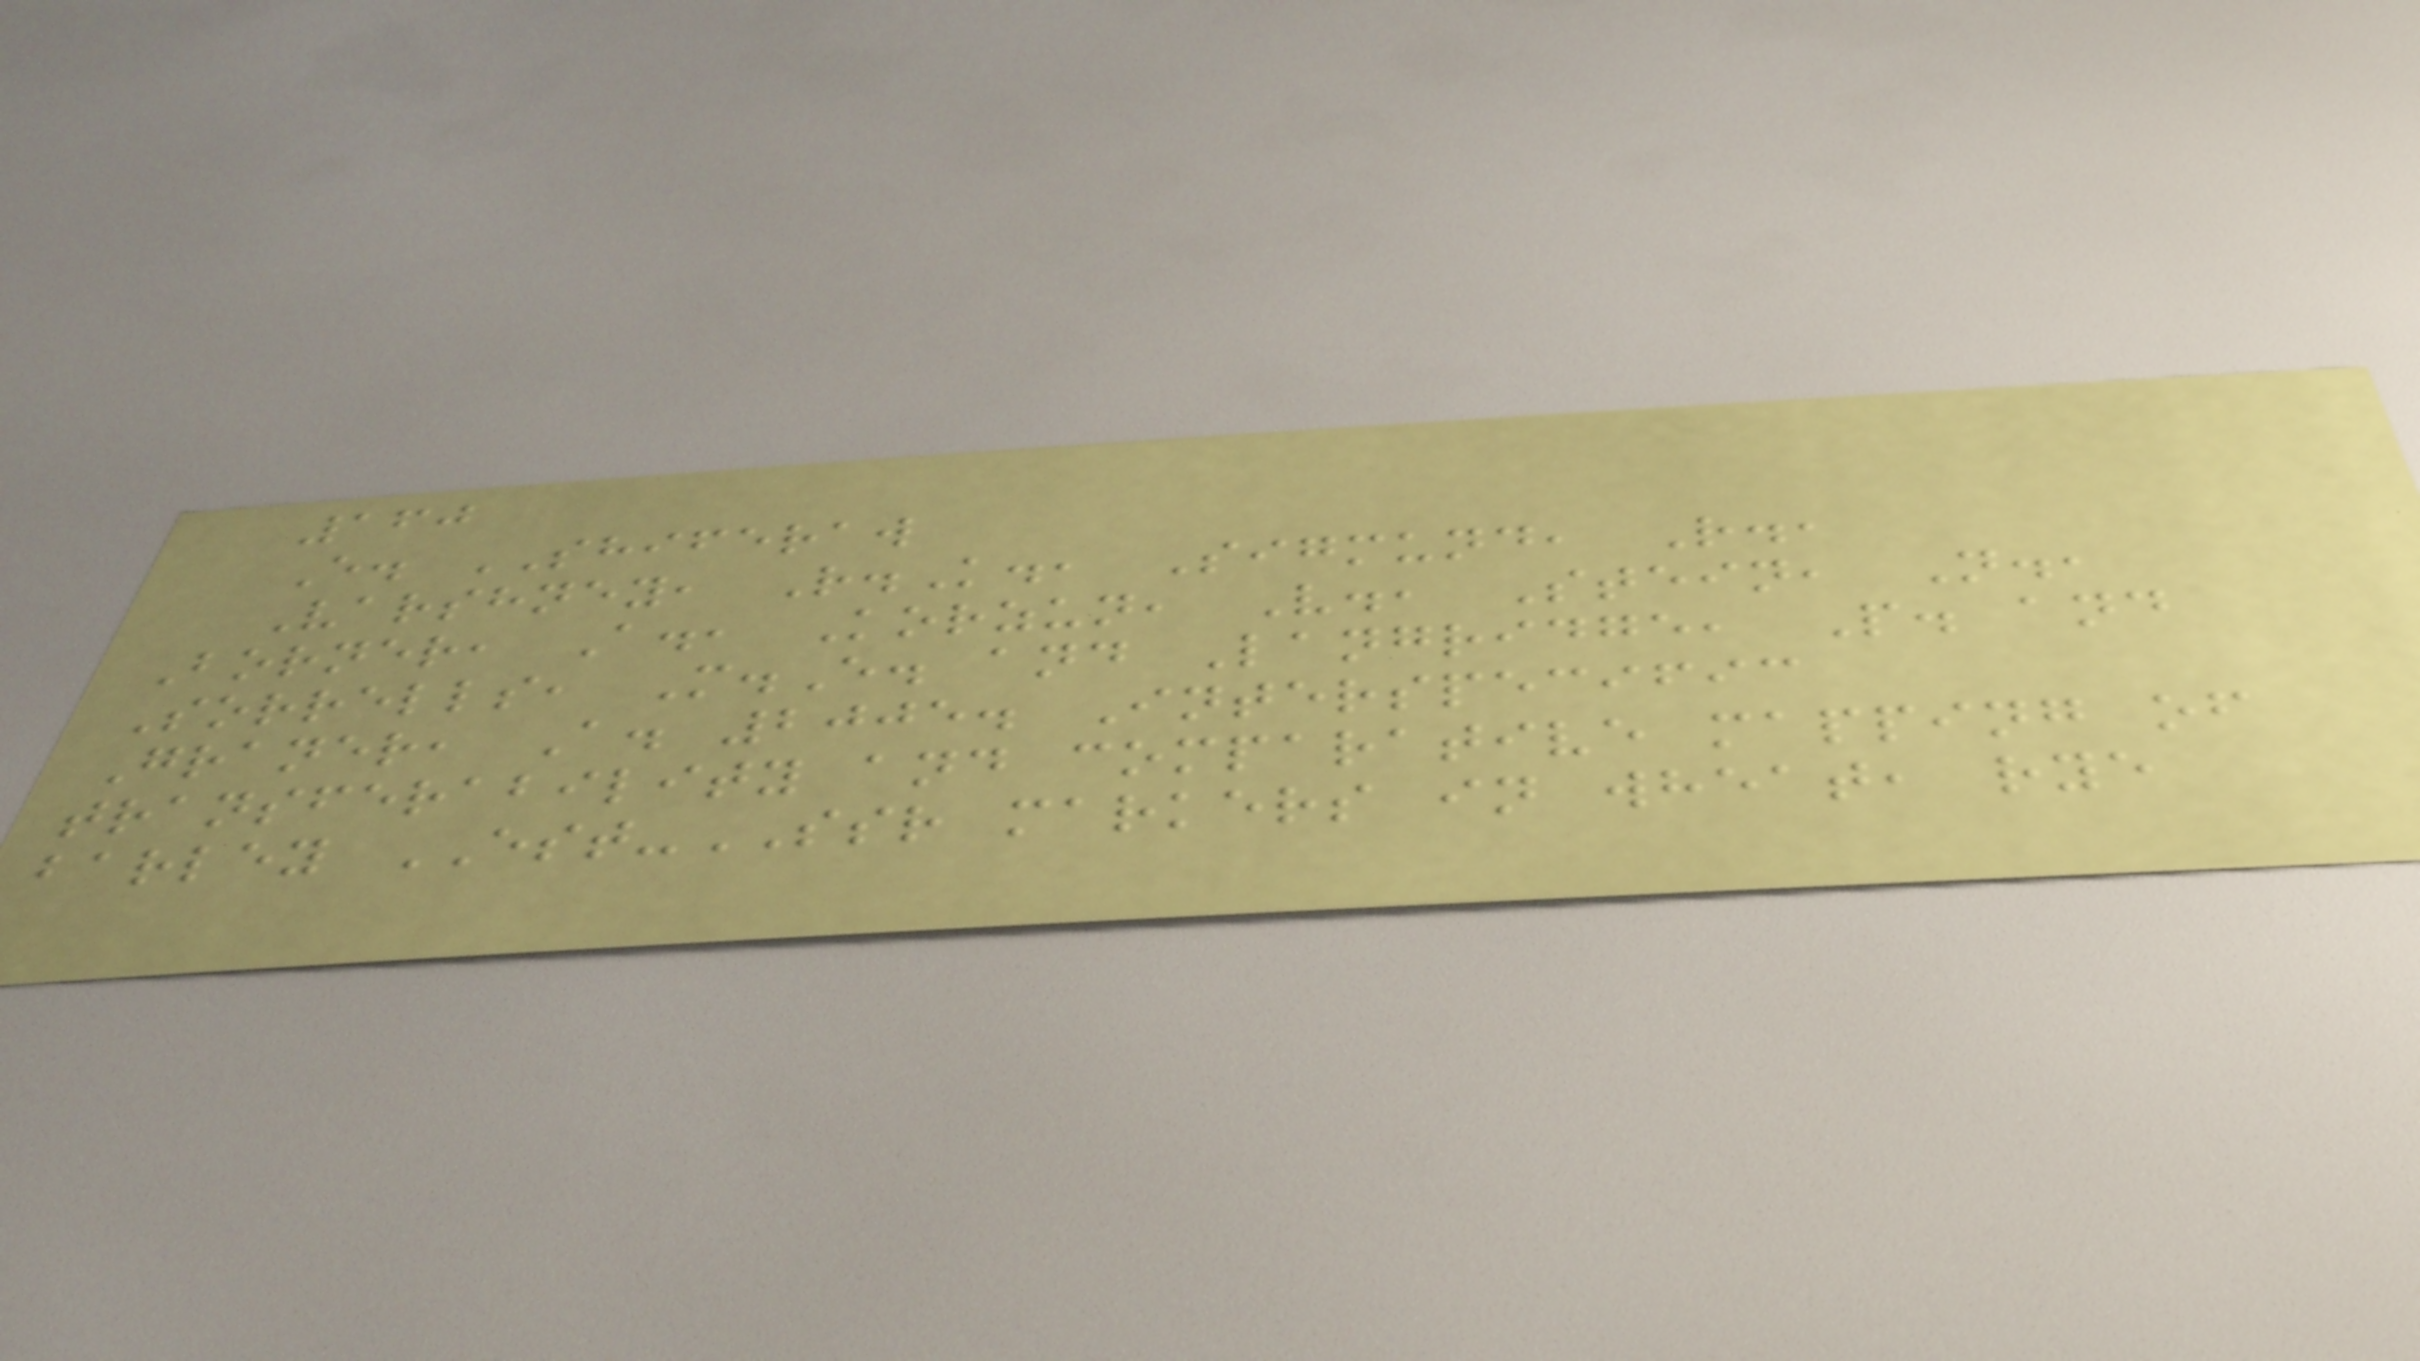160
E. SHIFERAW
Varshney, R.K., Sigmund, R.,
Borner, A., Korzun, V., Stein, N.,
Sorrells, M.E. and Langridge, P. and
Graner, A. 2005. Interspecific
transferability and comparative mapping of
barley EST-SSR markers in wheat, rye
